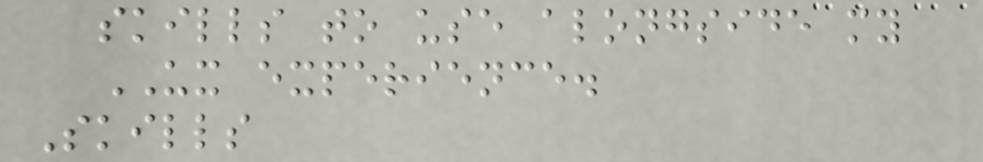skills to use alongside my
UX experience.
Skills
